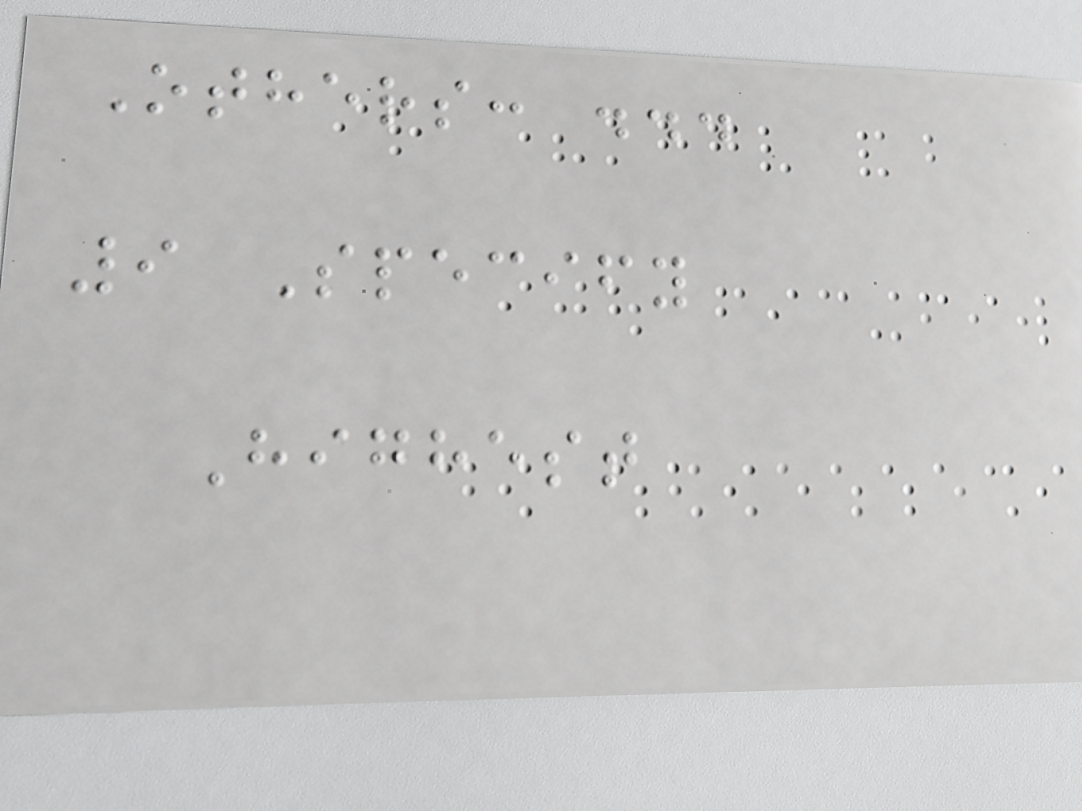Others: ...
9 Specify
Highest
